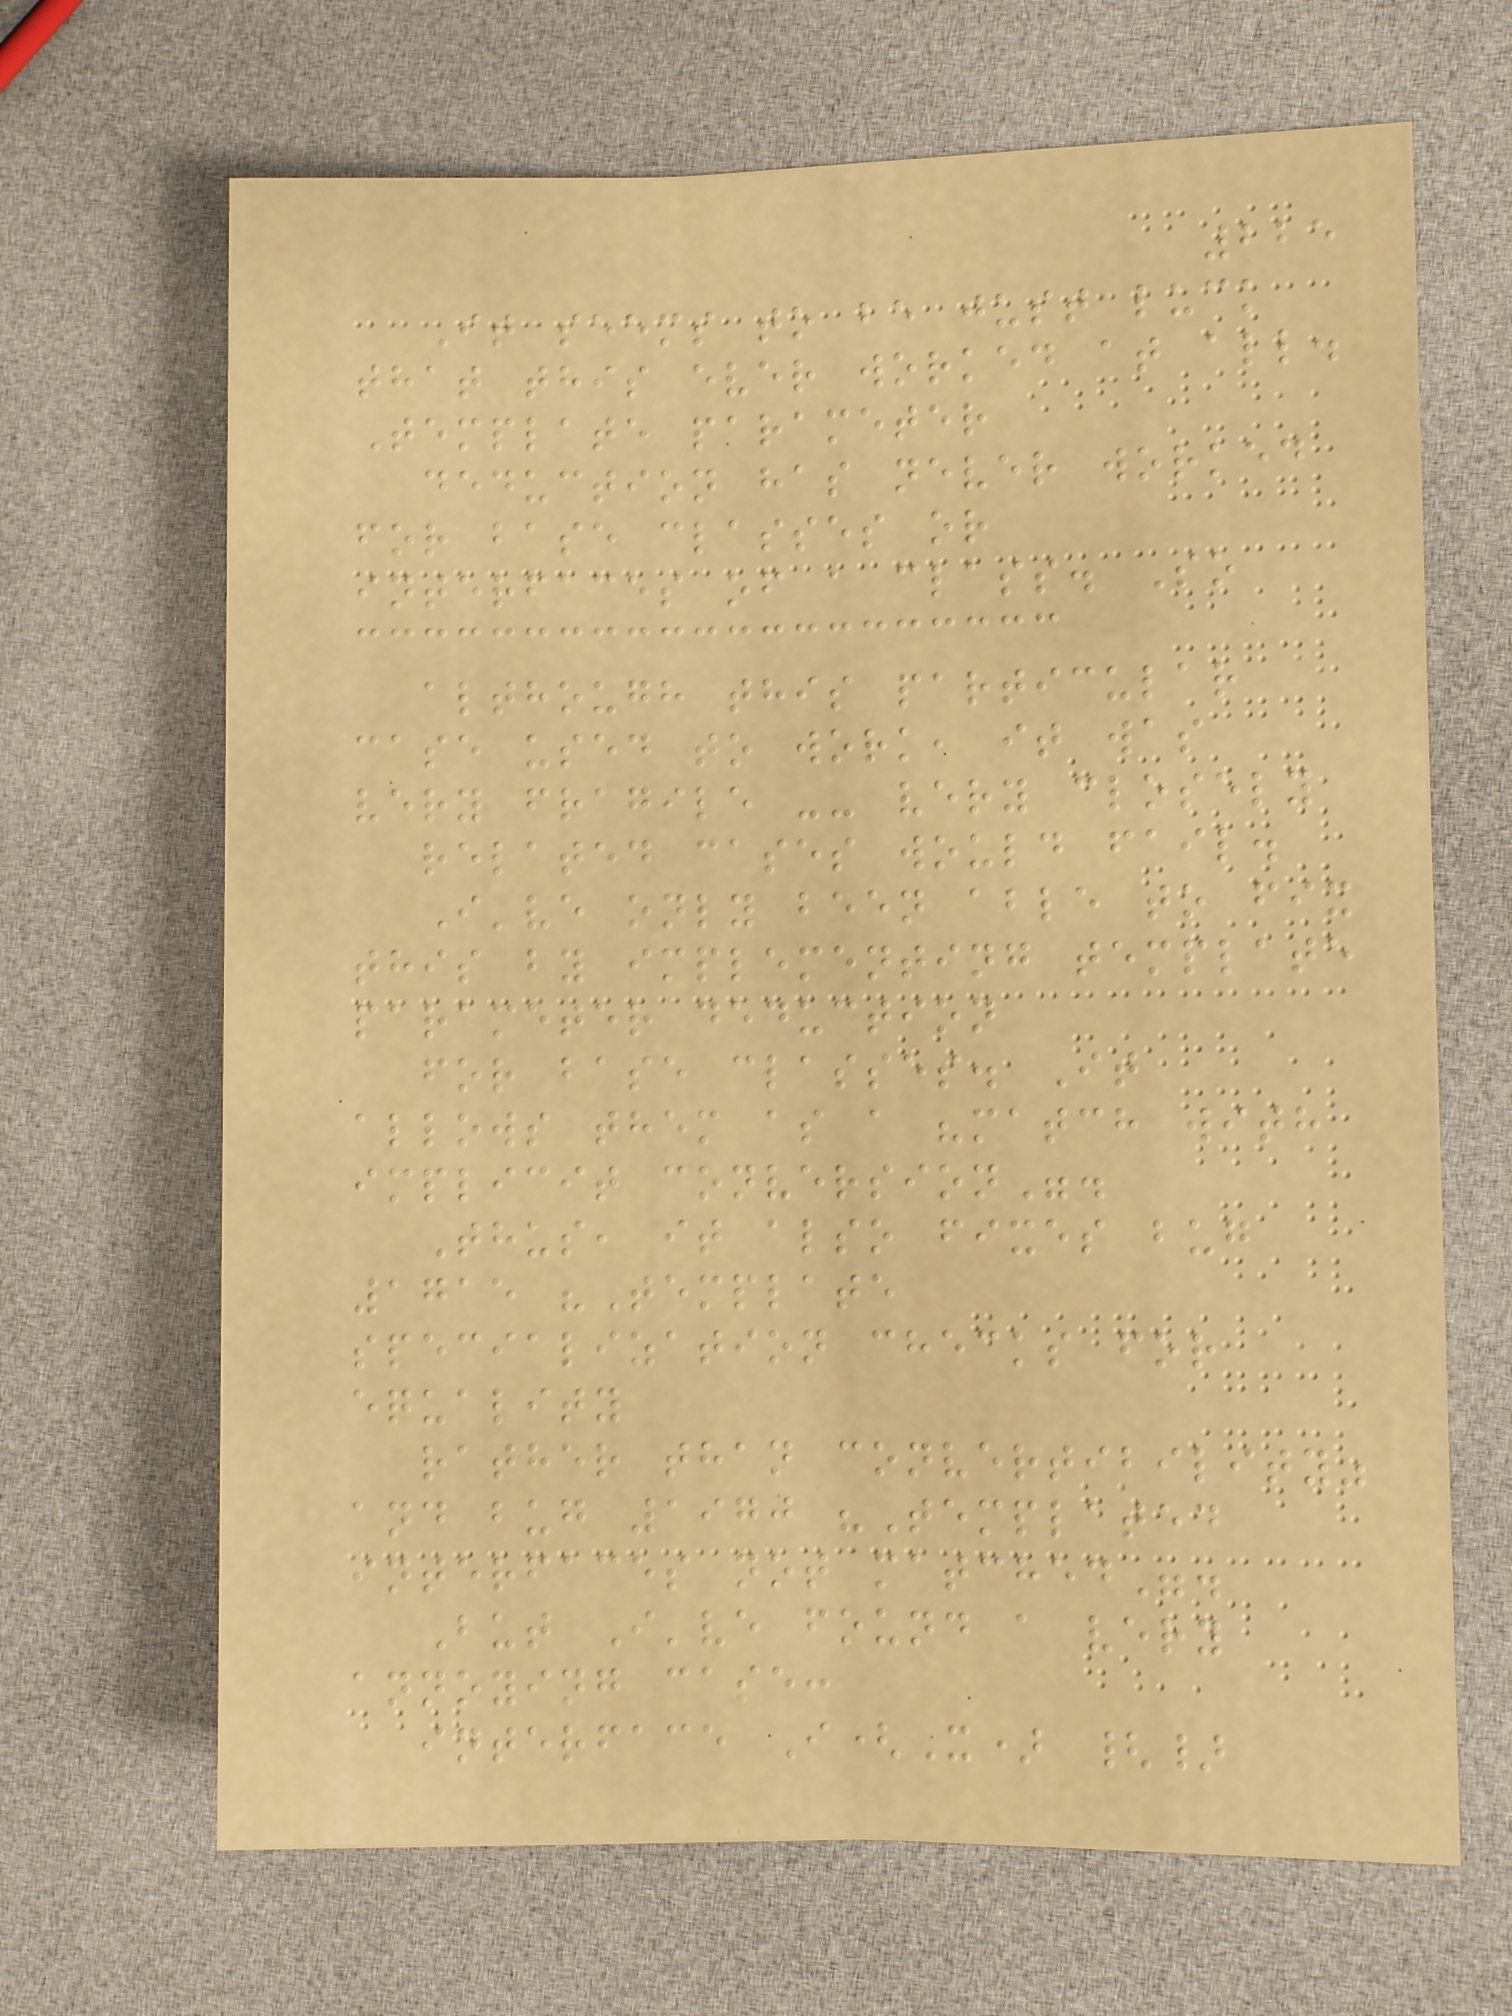225
It seems to be just luck
that this ever worked at all.
Template parameter
deduction has never worked
for base classes or
interfaces of a class. So
although this particular
case used to work, it was
very fragile -- very closely
related cases would fail.
I've only been able to fix
this by implementing template
parameter deduction
for base classes. It
allows them as a "match with
implicit conversion".
Thus, it also fixes bug
1715 "Template
specialization checks for
equality
rather than convertibility"
and bug 1970 "Templated
interfaces not matched".
But I've found a very
annoying case:
interface I(X) {}
